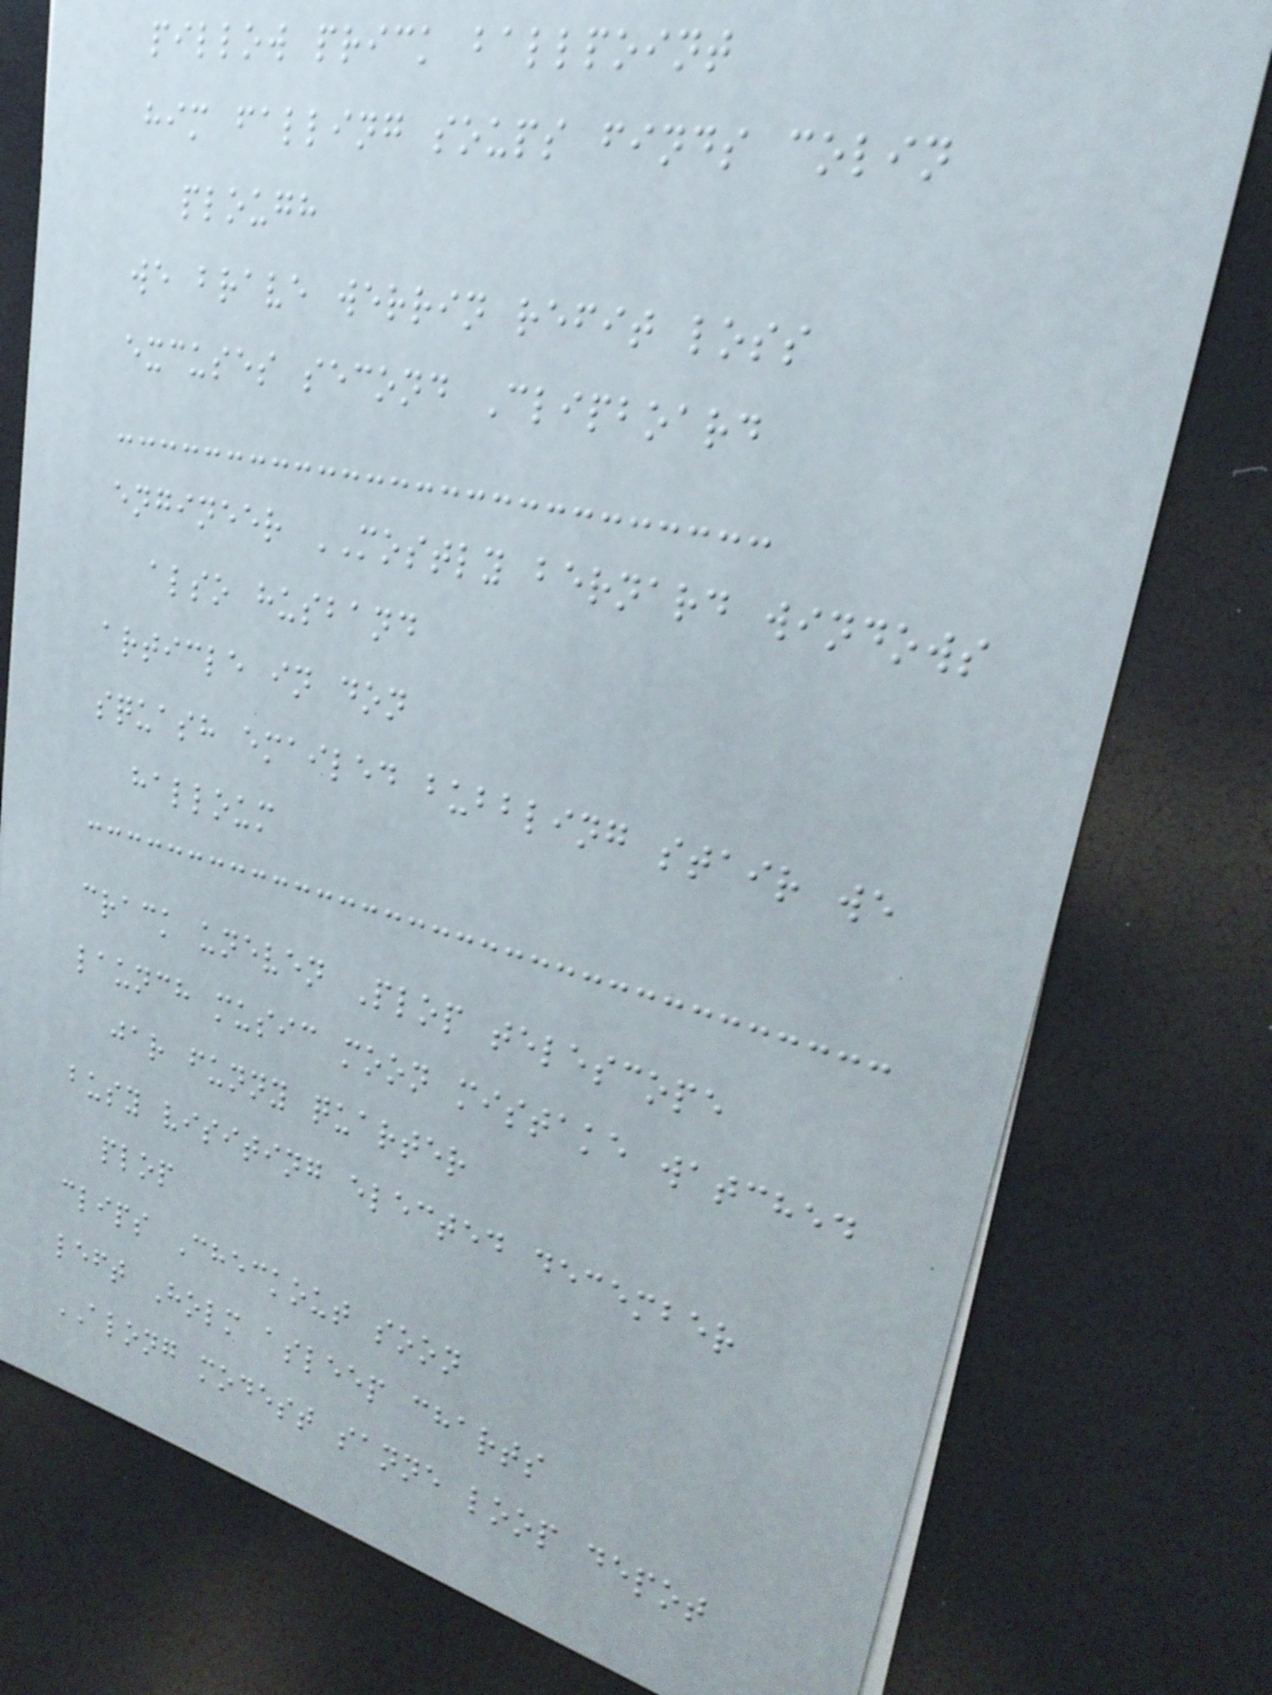pillow prick ballpoint
him falling soups finds colin
plough
we brave werrin refit loss
excuses second Clipboard
engineer MOSTLY bernard windows
also husband
article in don
squash emailed bubbling stair we
halloum
crack uneven Plop telescope
launch music moon mistake watched
jar funny quarter
busy visiting elected december
plop
clips Checkout soon
left Holm asleep charts
ALONG modest sanne loop depot
